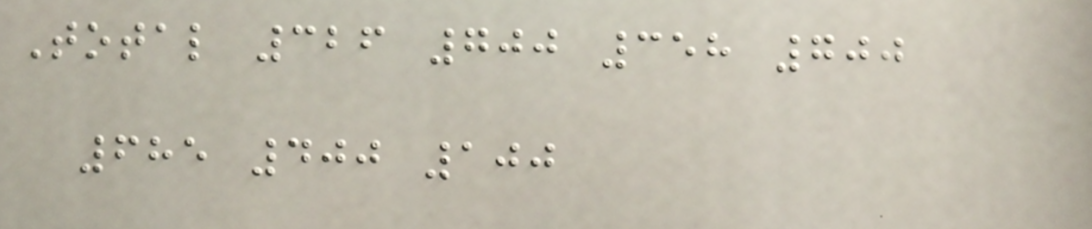Total 326 700 358 700
685 400 100
